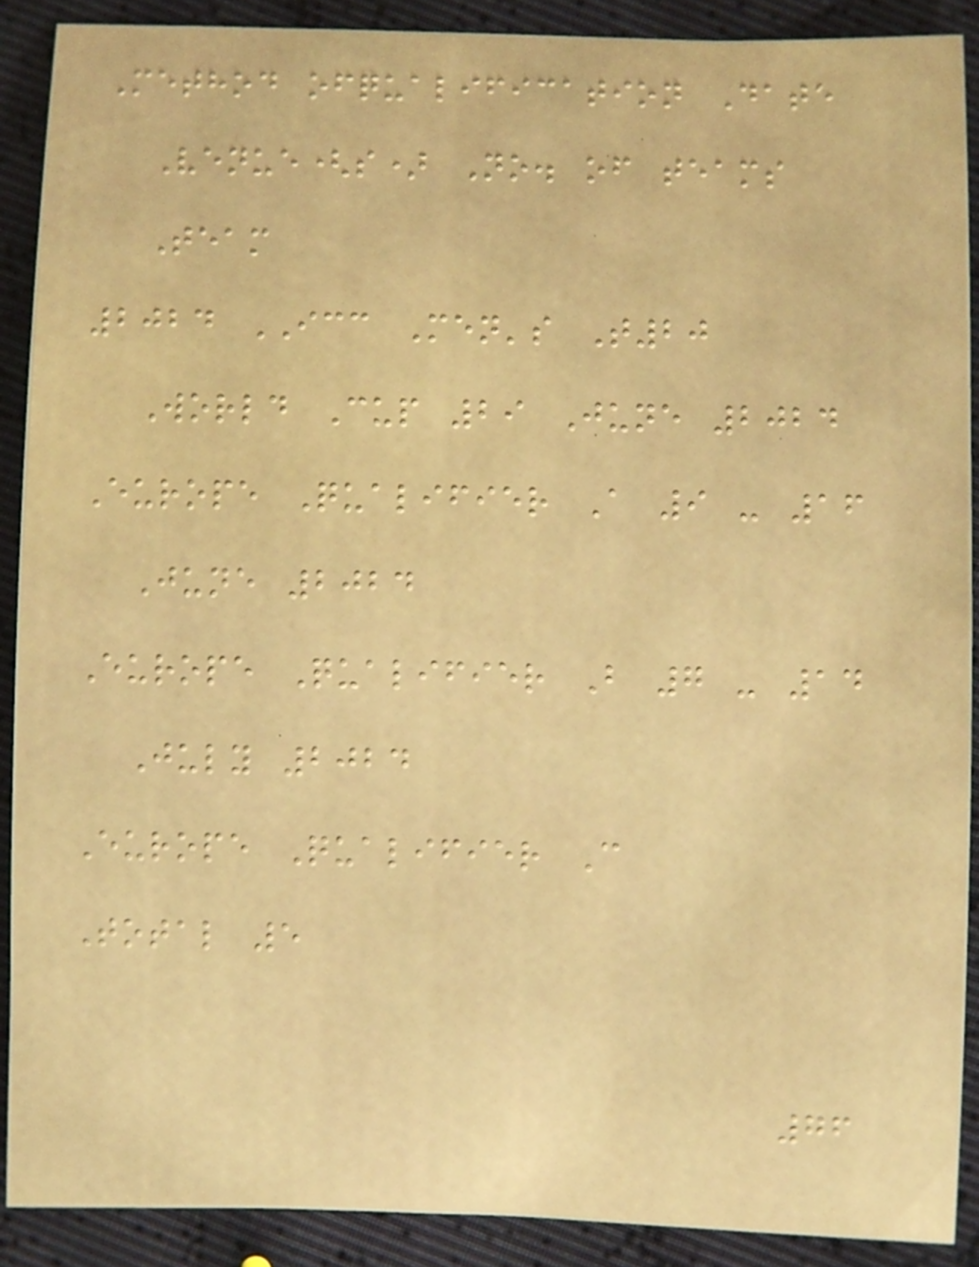Method ofqualification Date
Venue(s) No. of teams
Team
2024 ICC Men's T20
World Cup 29 June 2024
Europe Qualifier A 9 - 16
June 2024
Europe Qualifier B 7 - 14
July 2024
Europe Qualifier C
Total 5
76
